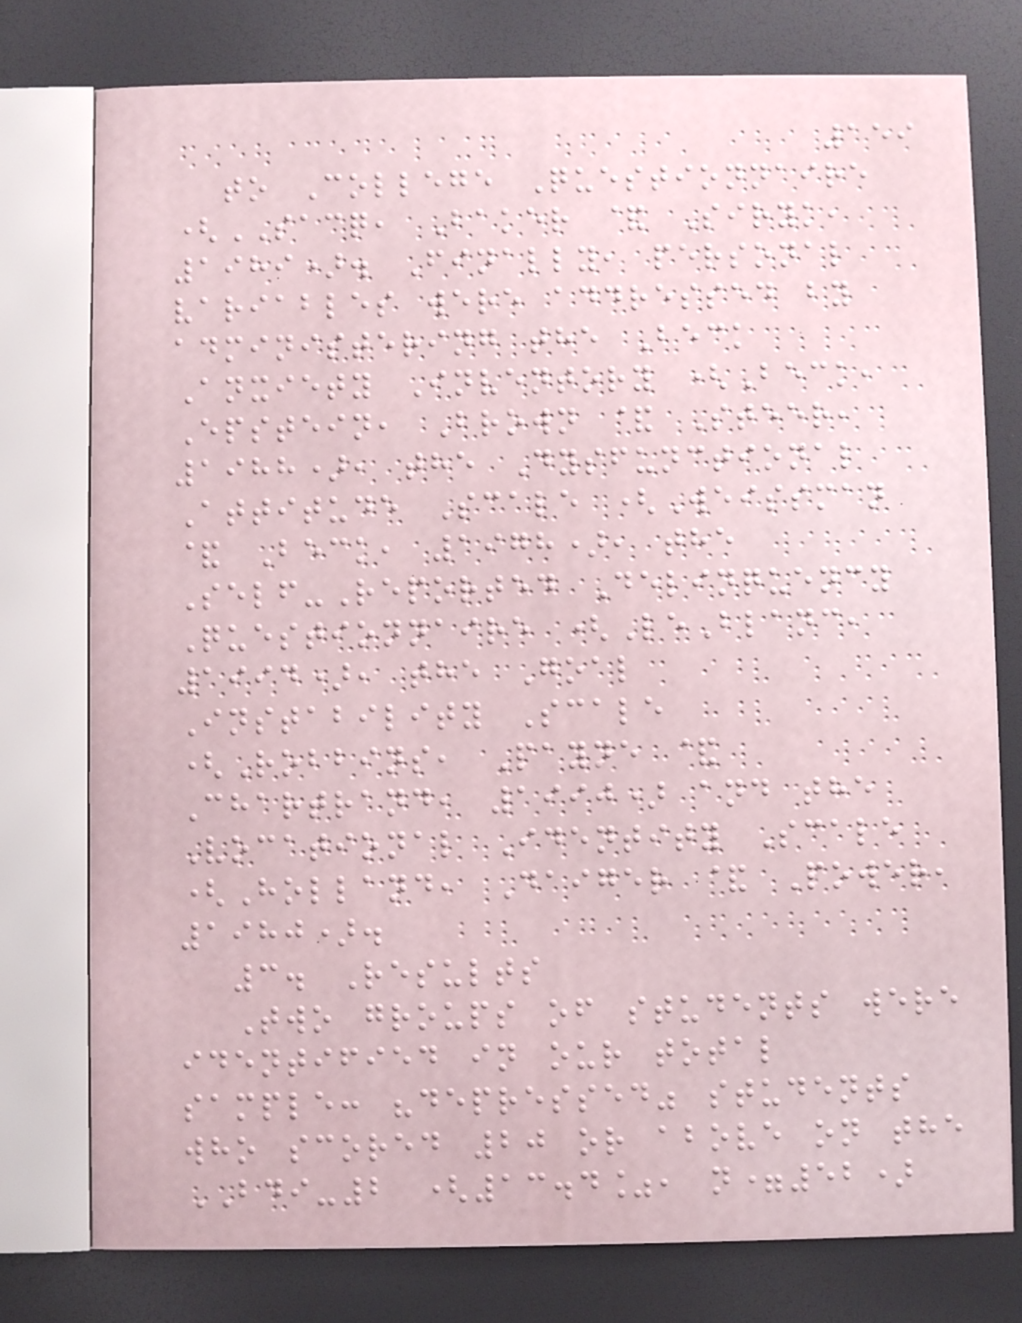159
to College Questionnaire
(SACQ, Baker & Siryk,
1989). Finally, personal
variables were addressed by
administering the Beck
Anxiety Inventory (Beck,
Epstein, Brown & Steer,
1988), the Dysfunctional
Attitude Scale (Weissman
& Beck, 1978), the
Self-Reported Delinquency
Questionnaire (LeBlanc,
1994), the Goal
Instability Scale
(Robbins, Payne &
Chartrand, 1990) and the
Vocational Identity Scale
(Holland, Daiger & Power,
1980).
3. Results
Two groups of students were
identified in our total
sample: "depressed" students
who scored 20 or above on the
BDI-2 (13.4%, n=52)
